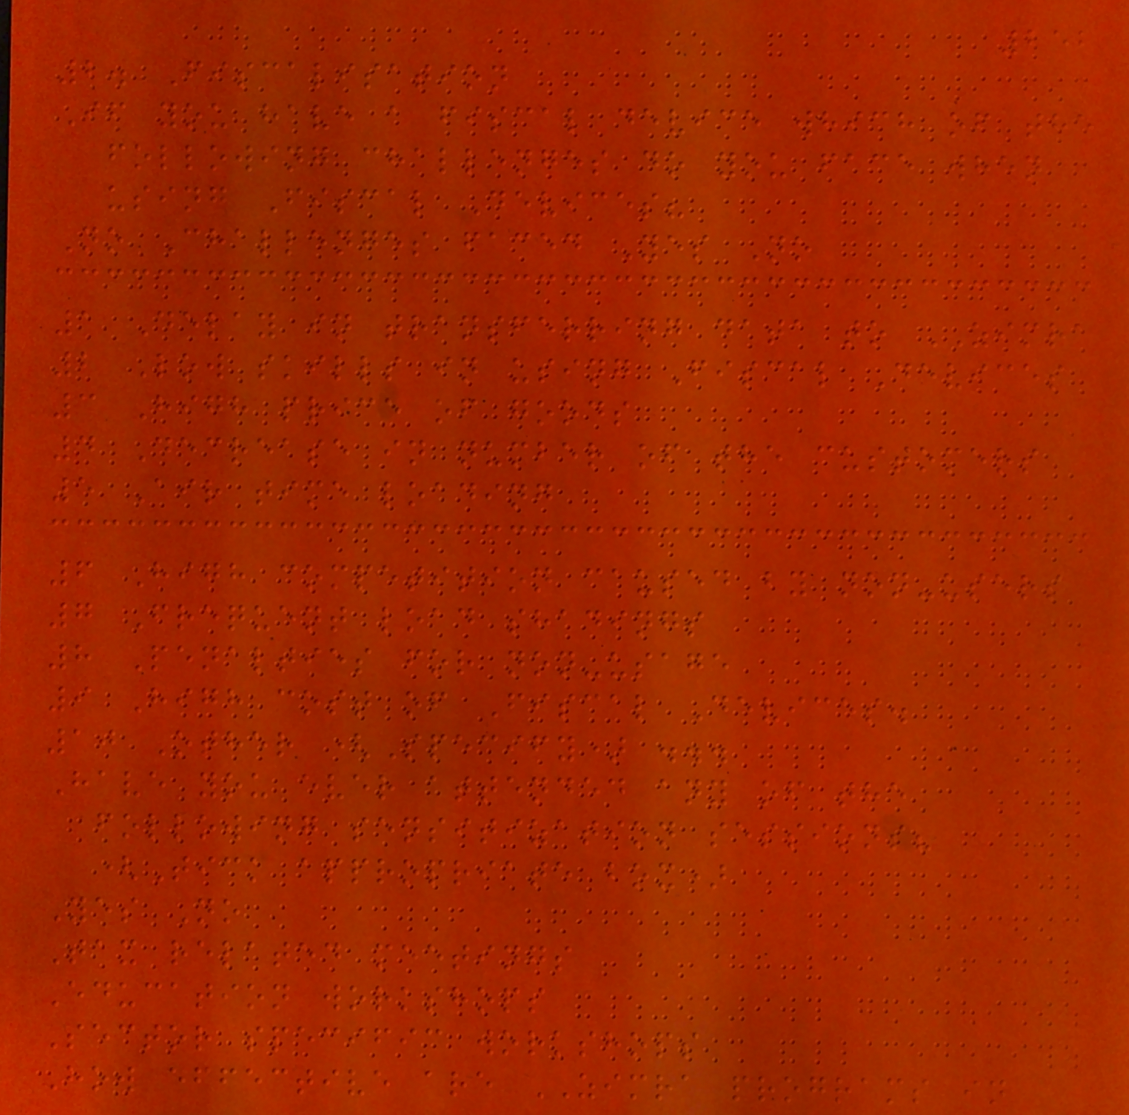252
2. Fiscalisation
If you have a fiscal device which of the
following challenges do you face when
using Fiscal Devices?
No Challenges faced Yes No
1 Delay in transferring data to ZIMRA
2 Low skills in using Fiscal Devices
3 High price of goods
4 Decrease in number of the customers
5 Air time loading
6 High competition caused by non-users
7 Frequent load shadings
8 Penalties for non-usage
9 High cost of Fiscal Devices.
10 Other (Specify) ...
Have you ever attended any of the
following sensitization sessions?
(Tick appropriate box)
Yes No
Tax related meetings
Education workshops
Sector specific workshops
How effective are ZIMRA programs in
